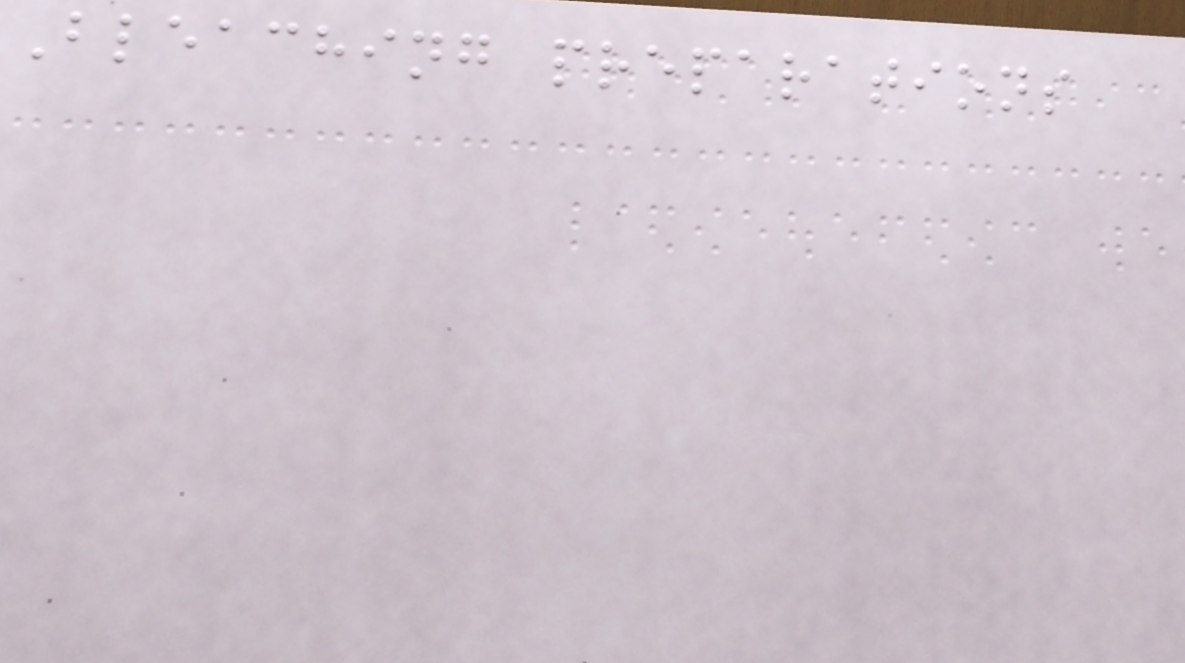Bleaching preparations
